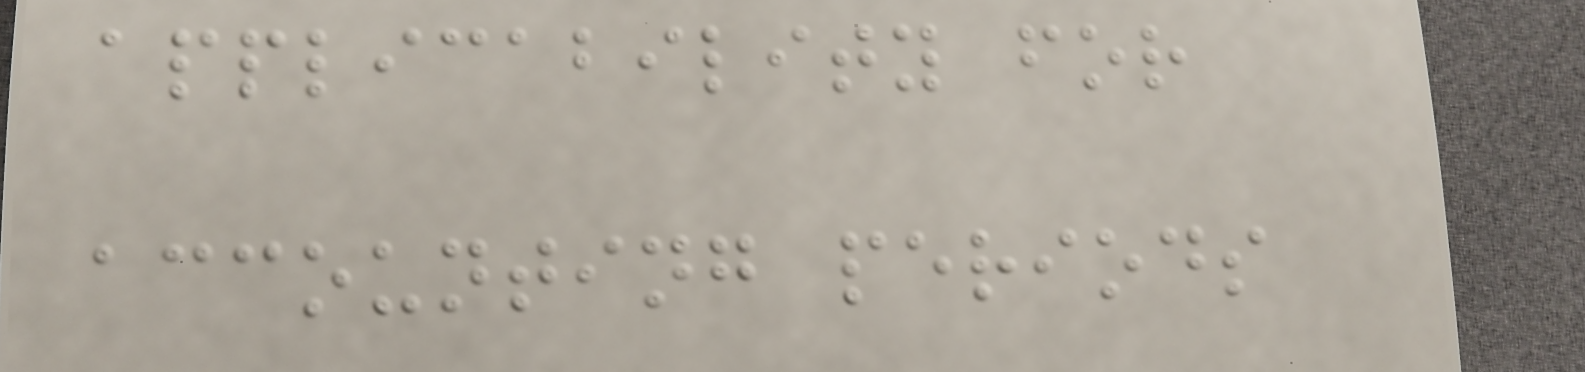applicability for
accounting periods
